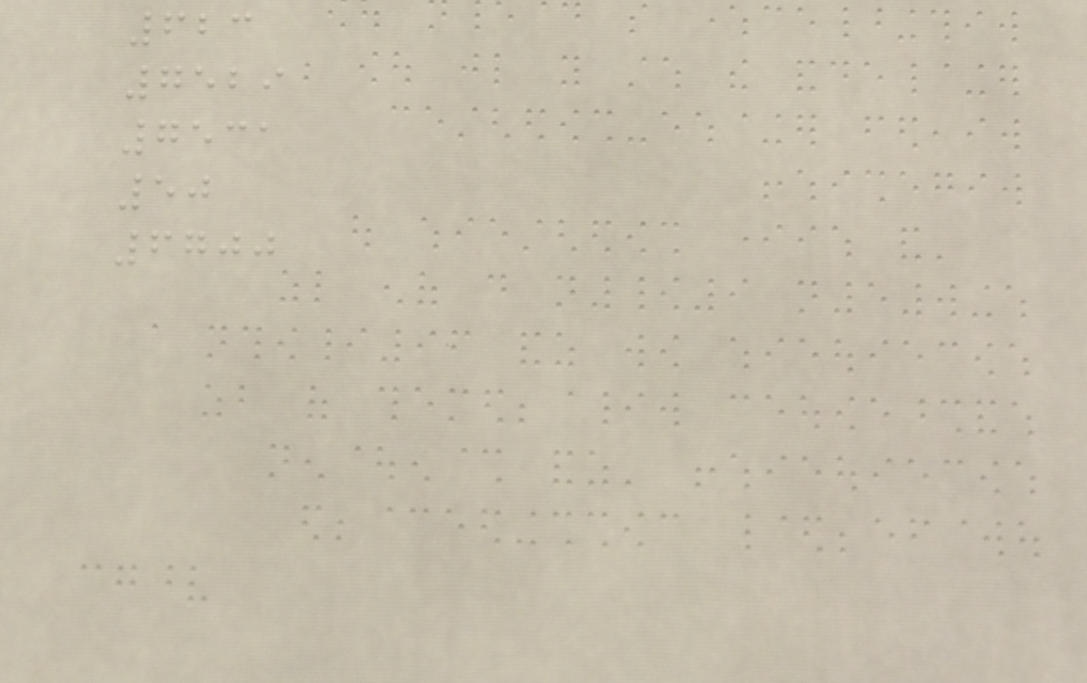623
7529
7531
50
6700
